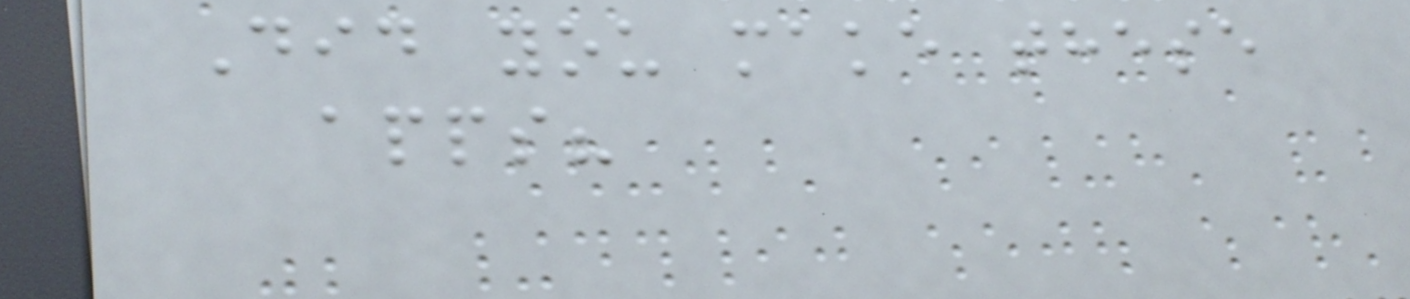Did you make these
apps?
